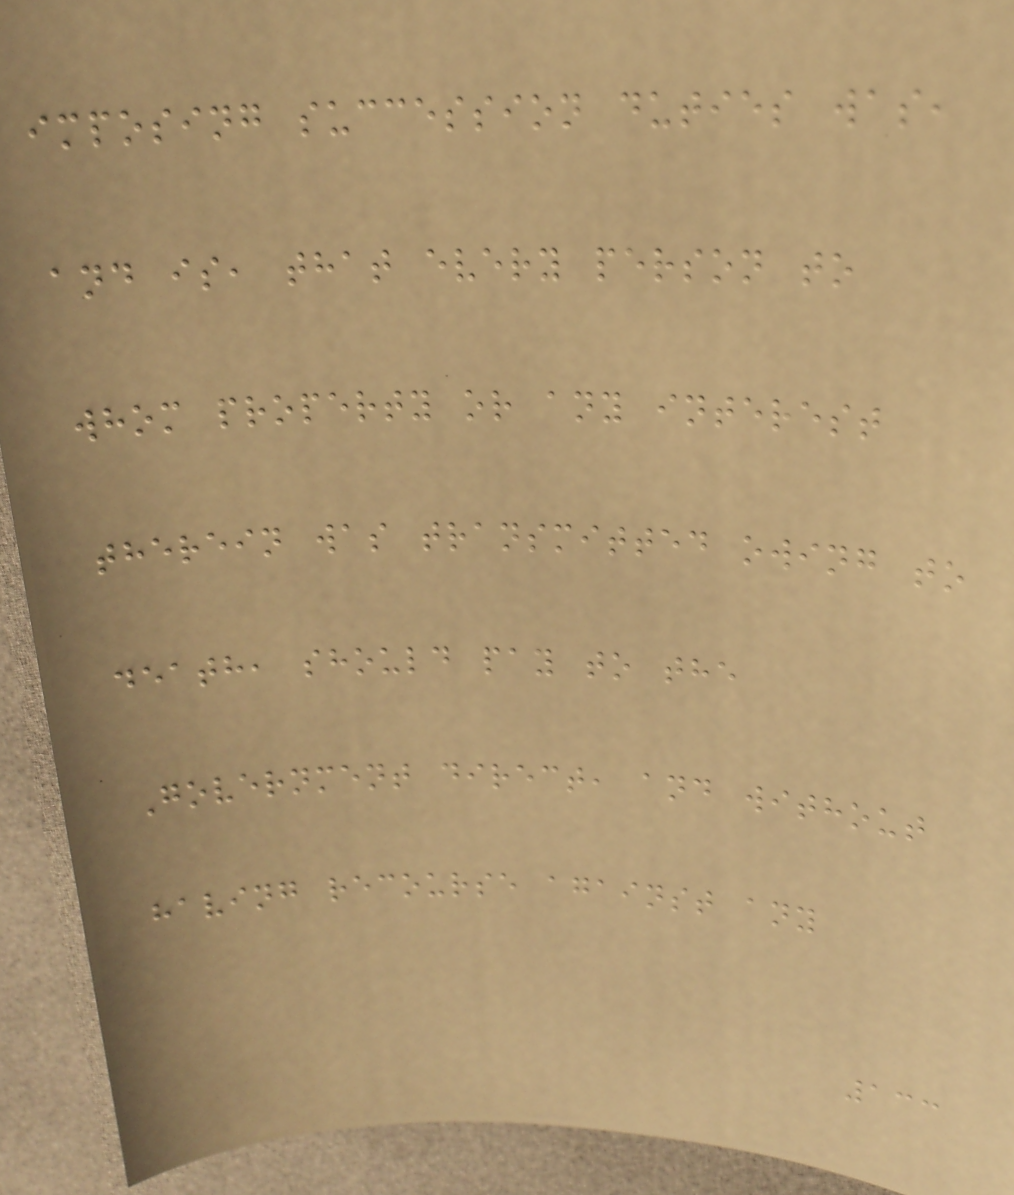imposing succession duties was,
and is, that every person to
whom property or any interest
therein was transmitted owing to
death, should pay to the
Government direct, and without
having recourse against any
133
